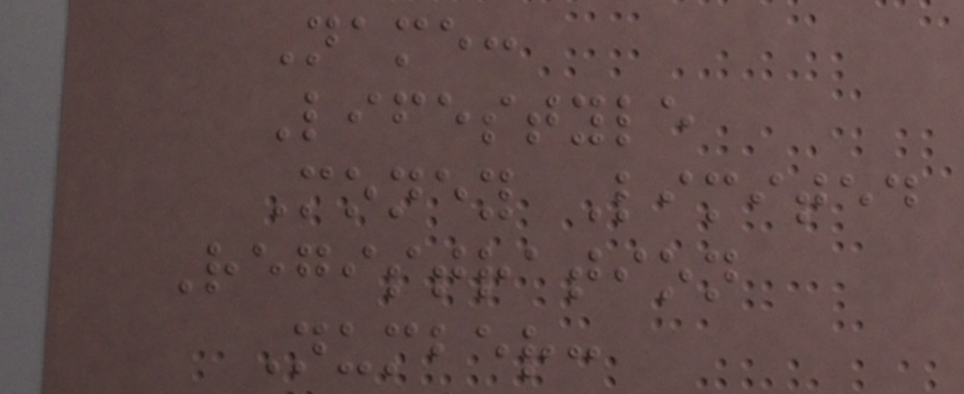Name:
Lifestyle
Money Limited
Registration
Number:
